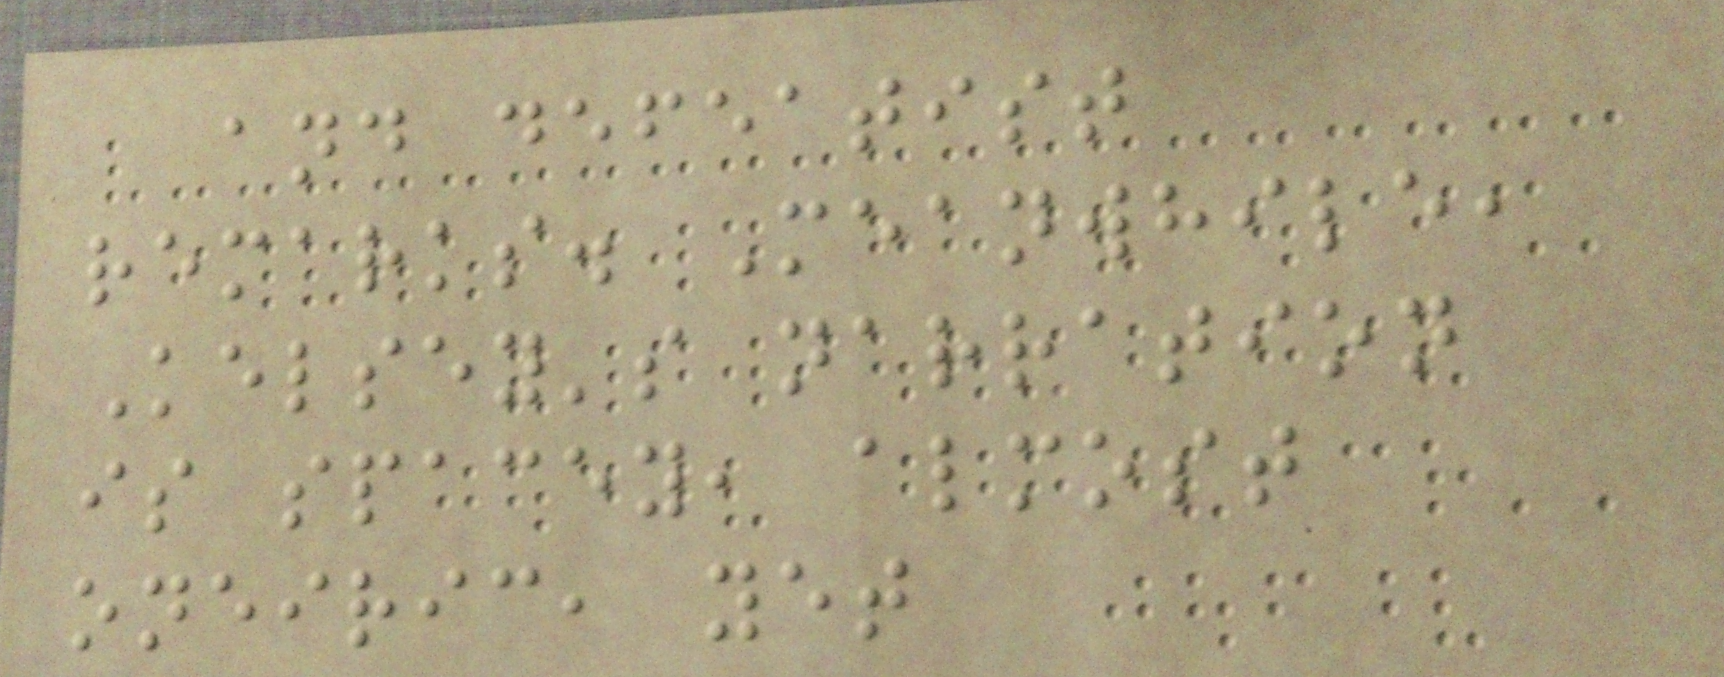and defeatist
remarks. Meanwhile,
Kelsey's narration
is spacey, almost
oneiric, yet
